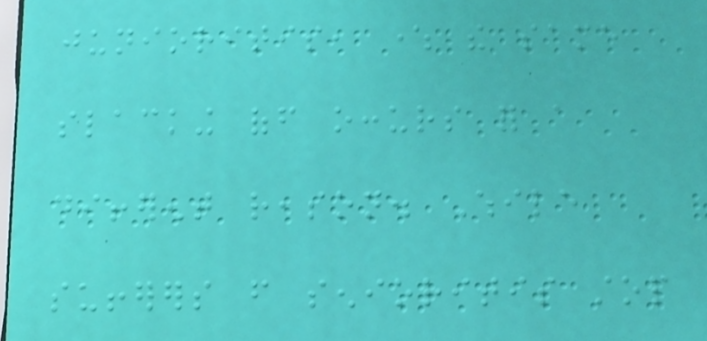junioritis, where the same
slacking off occurs for a
different reason. While
sufferers from senioritis stop
